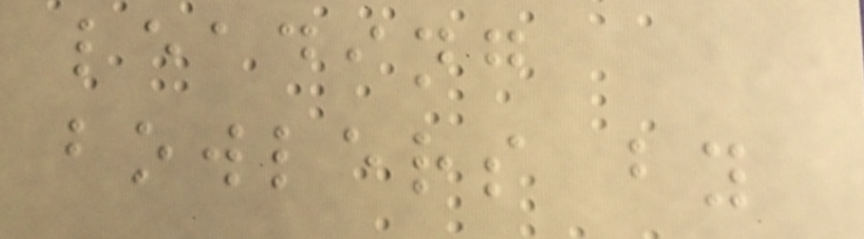leading
bowlers by
